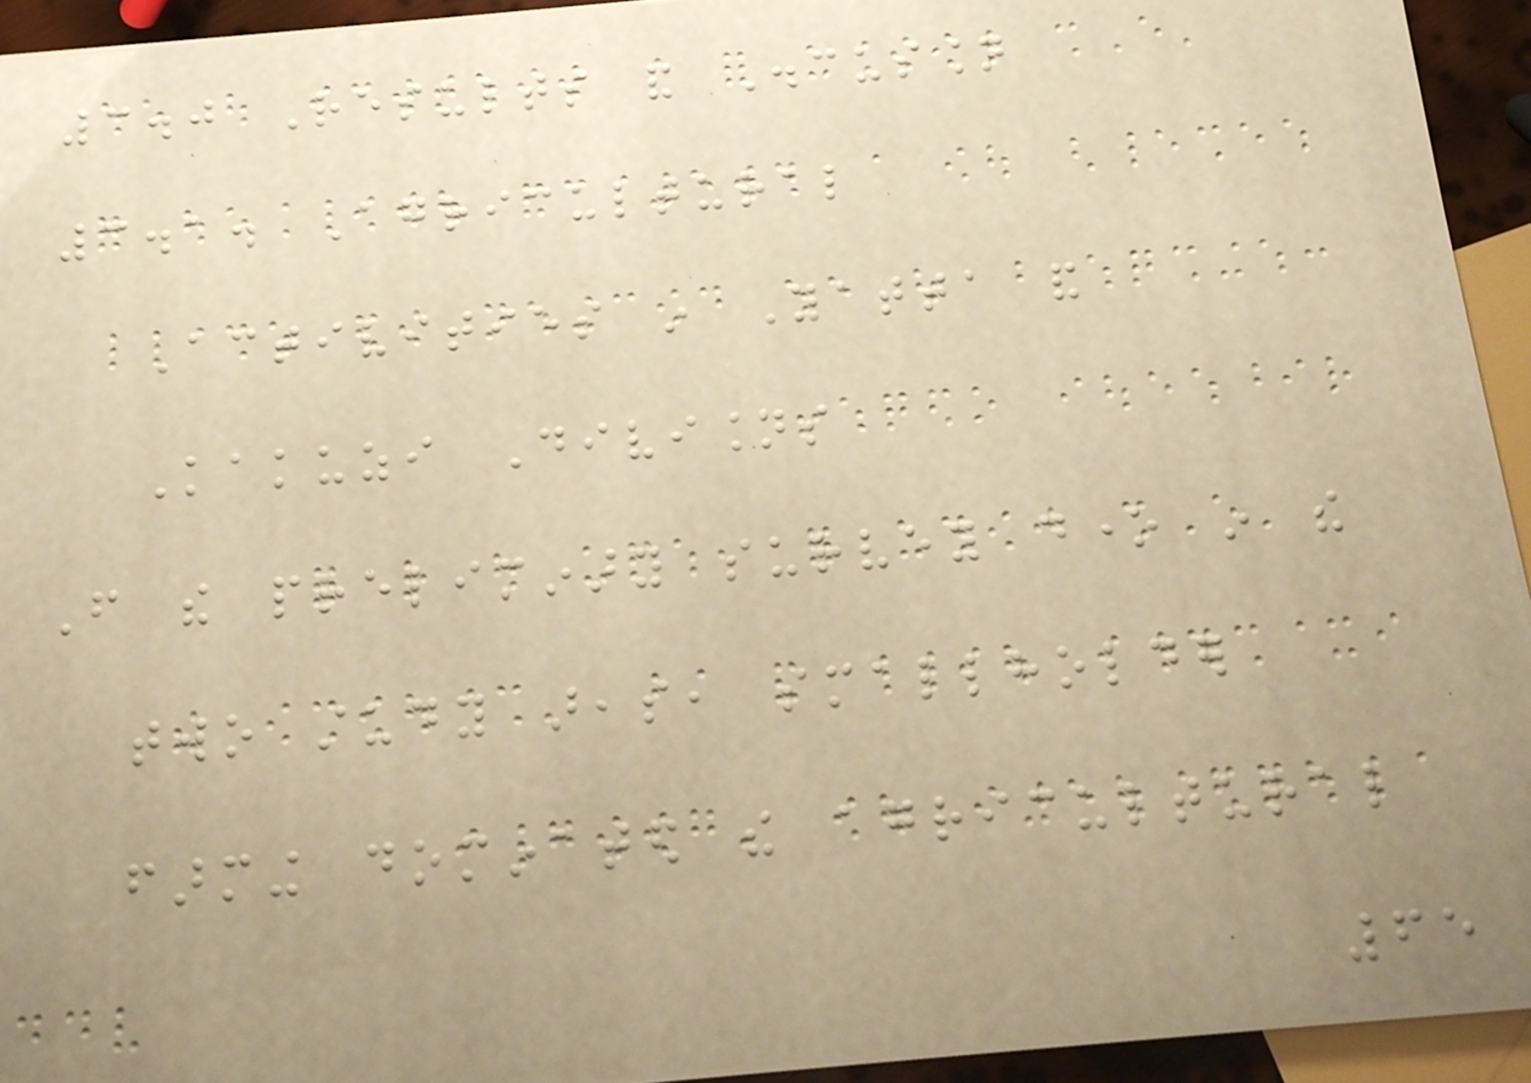3.0 Results and Discussion
3.1. Agricultural
Activities in Yatta and
Kakuzi Divisions
From the preliminary survey done in the
two study areas, smallholder
farming dominated the agricultural
65
